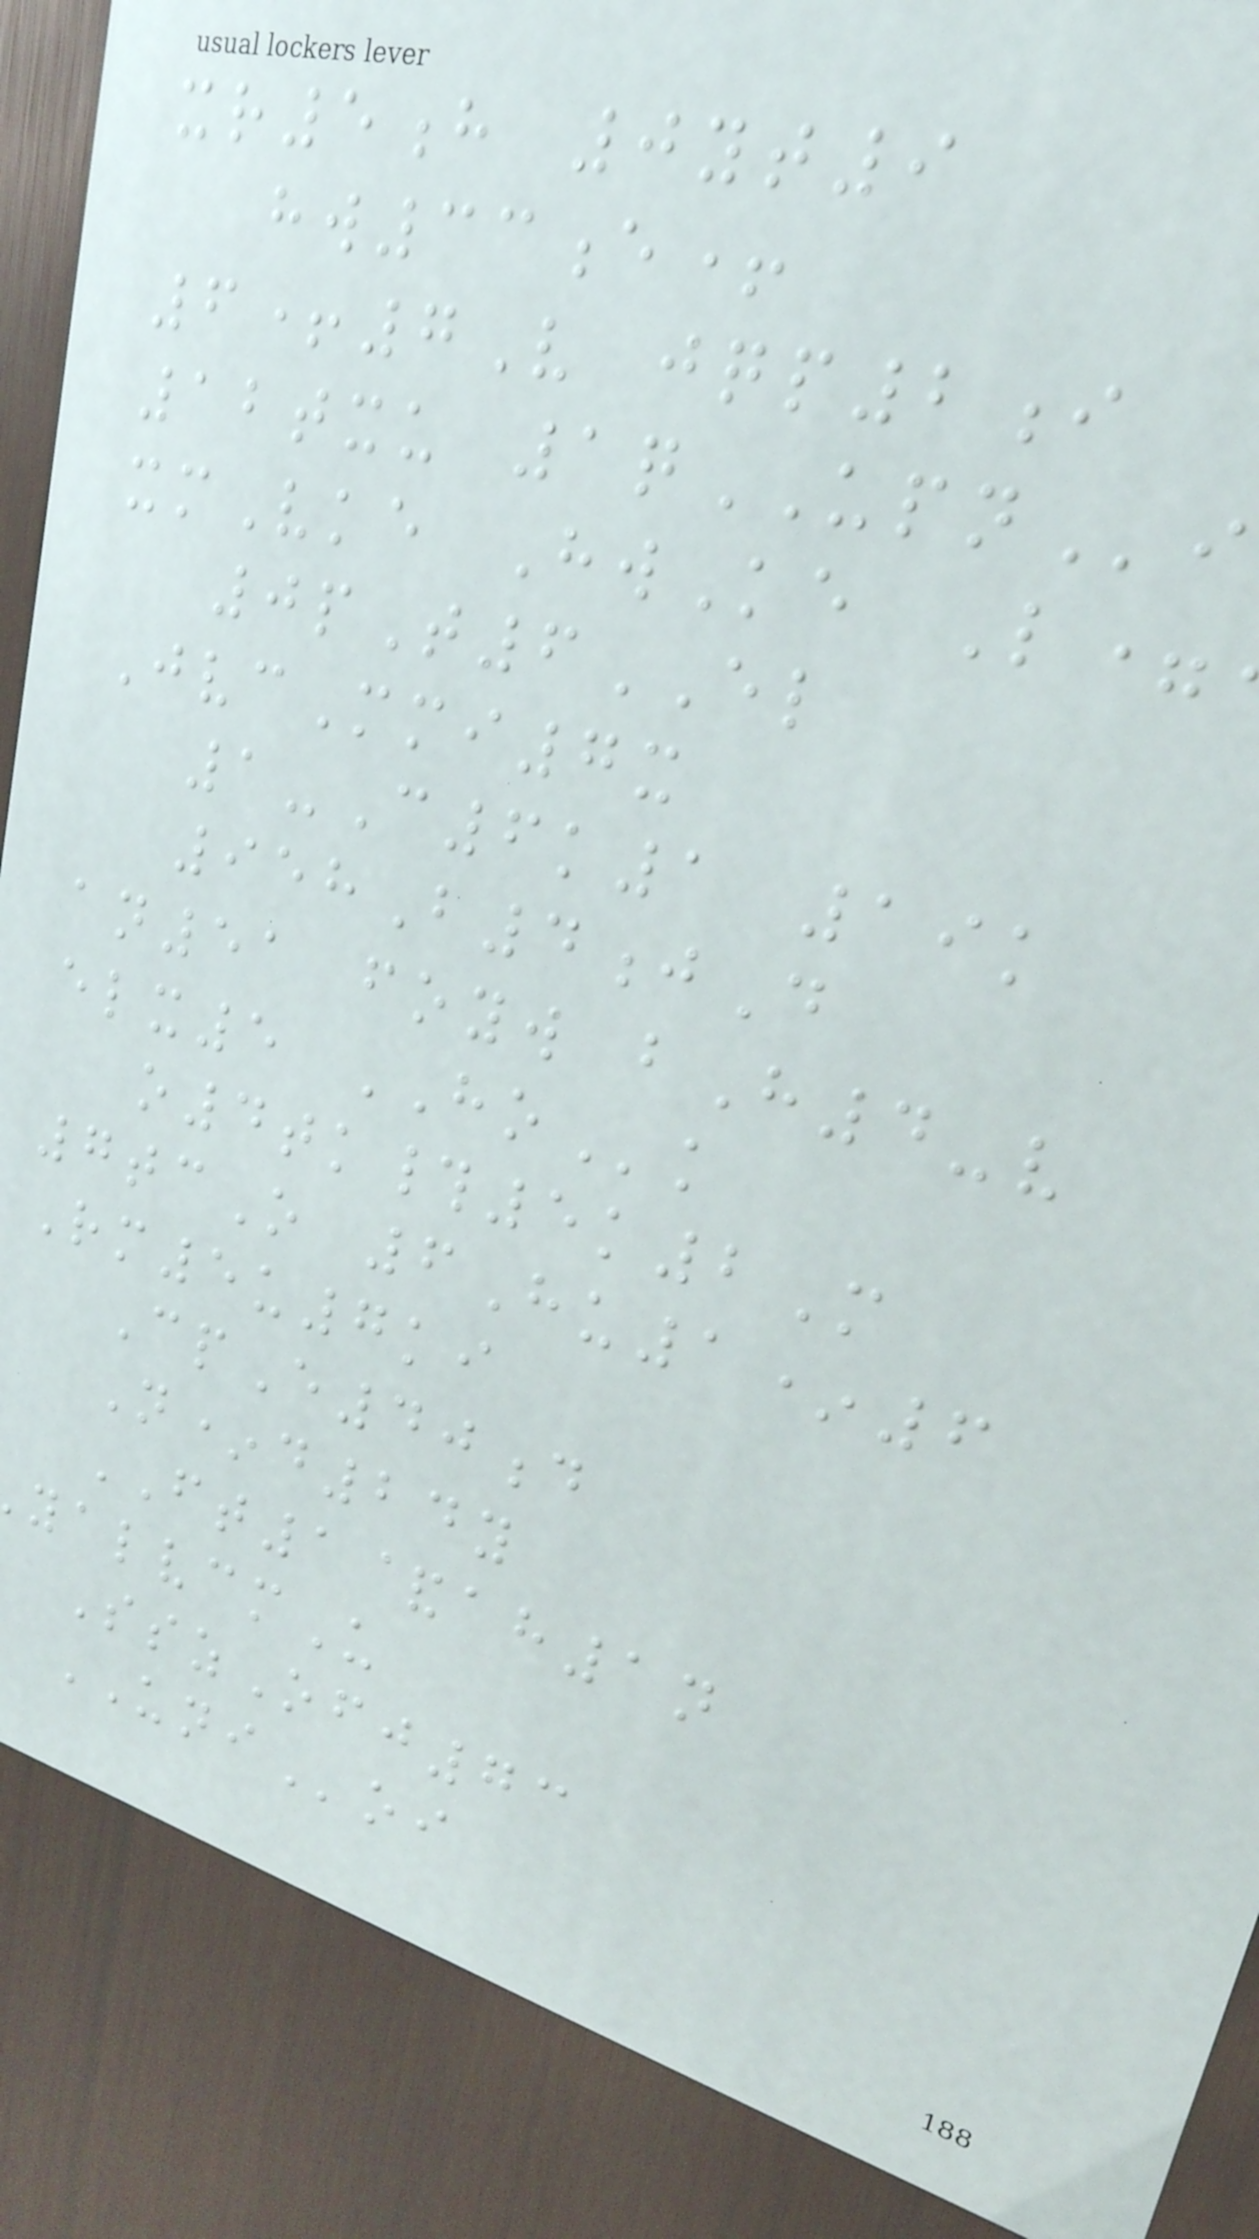xr5h 0yt9
hw33e+
6+7V jqp2i
12txu 1qUPNi
xmVke HwKe L=
0pT6EL
JvcMmi7x
1-C6k1 19k
958B4jD
an51 foyw bH4-v
elx5 HOk
o4tk#5k2M
7tcO 6Hu1*6
Rm5u7ki
CpE40d
N*d24y
FT1&ah1n
alvcmU
SszOfj73
UNIoi
